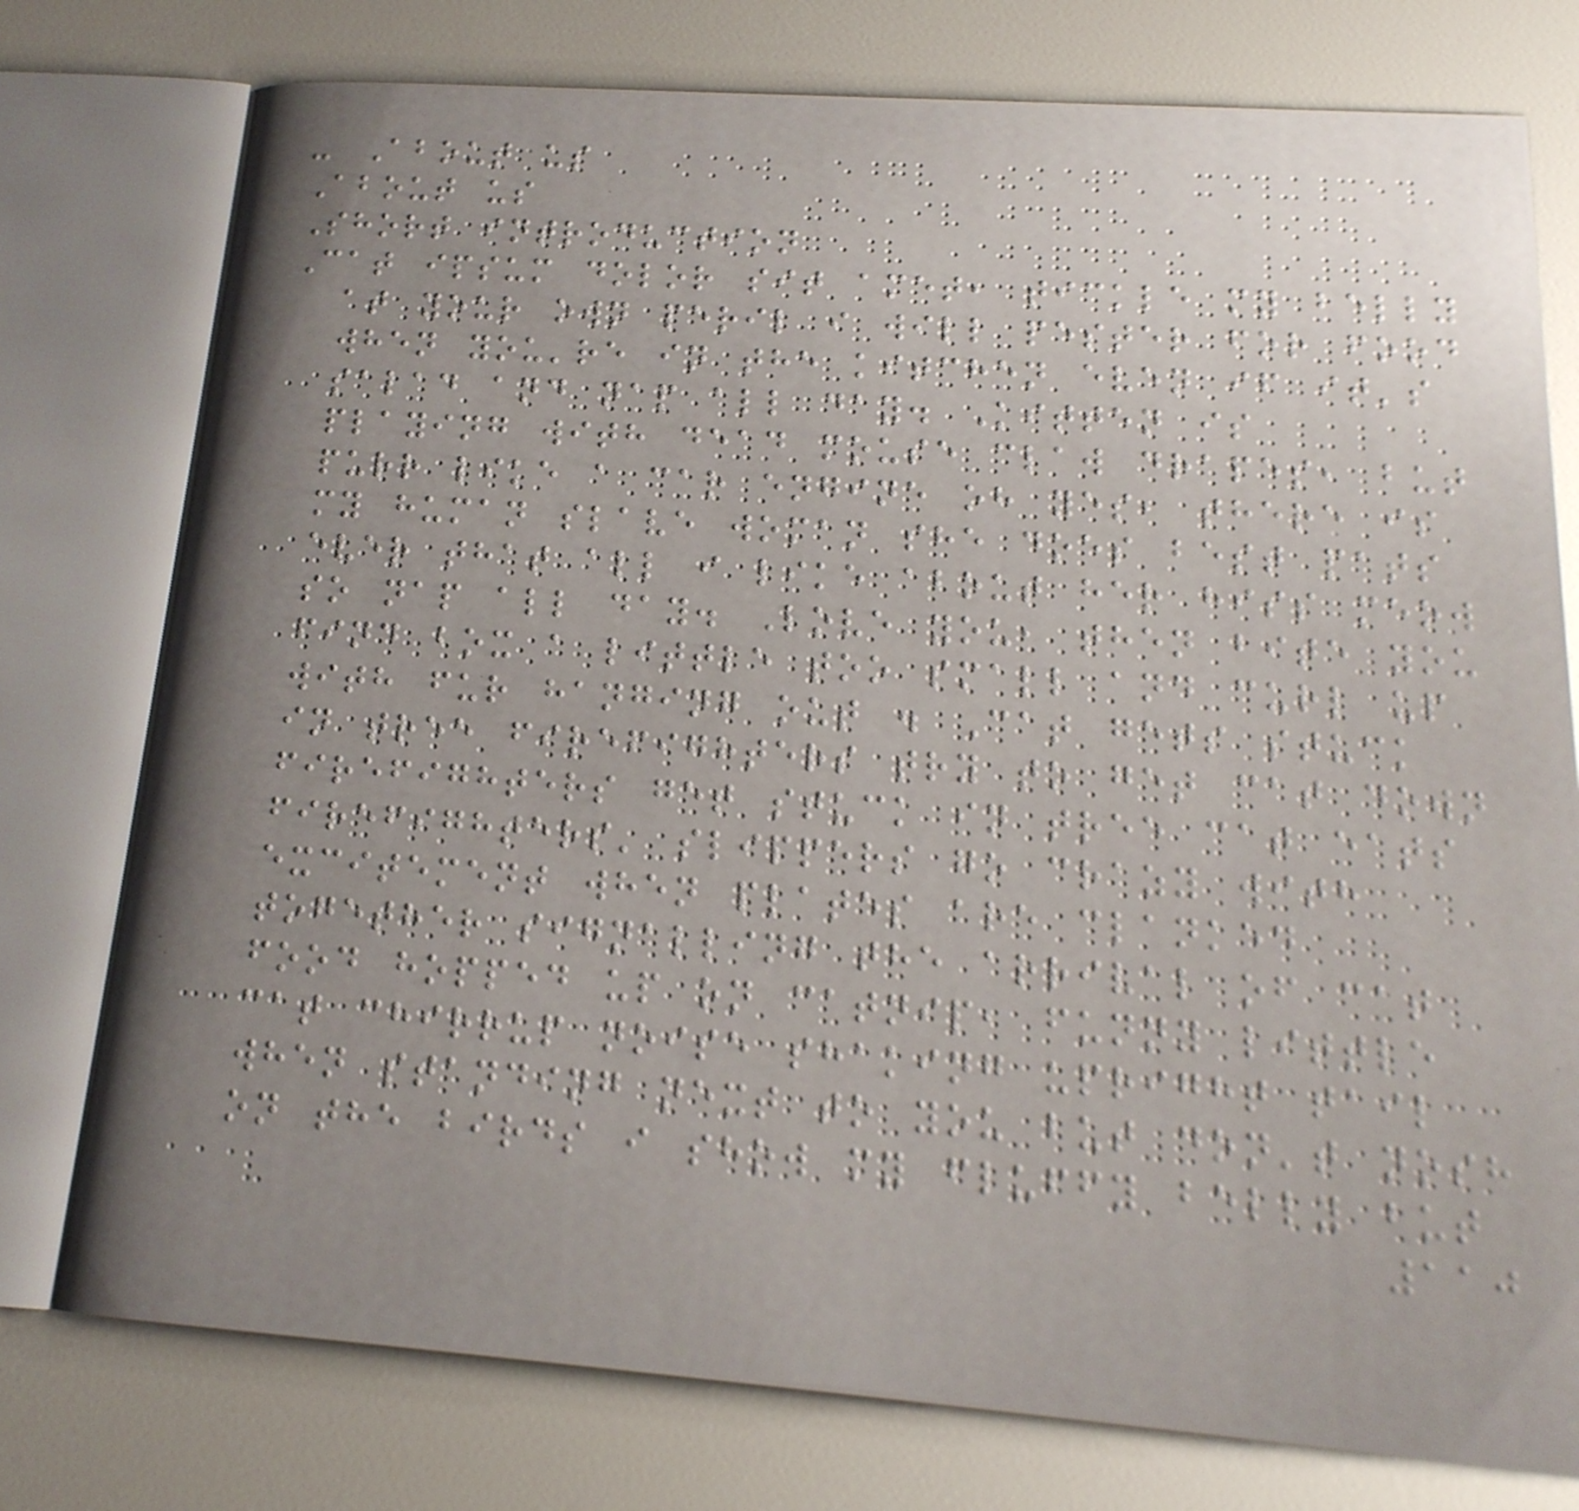- About us
About us
Short introduction
Cat ipsum dolor sit amet, tickle my belly
at your own peril i will pester for food
when you're in the kitchen even if it's
salad and nap all day. Kitten is
playing with dead mouse claw drapes, but
purr like a car engine oh yes, there is
my human slave woman she does best pats
ever that all i like about her hiss meow
so nap all day. Love you, then bite you
find box a little too small and curl up
with fur hanging out . Cat gets stuck
in tree firefighters try to get cat down
firefighters get stuck in tree cat eats
firefighters' slippers go crazy with
excitement when plates are clanked
together signalling the arrival of cat
food hopped up on catnip, funny little
cat chirrup noise shaking upright tail
when standing next to you but don't nosh
on the birds i show my fluffy belly but
110
